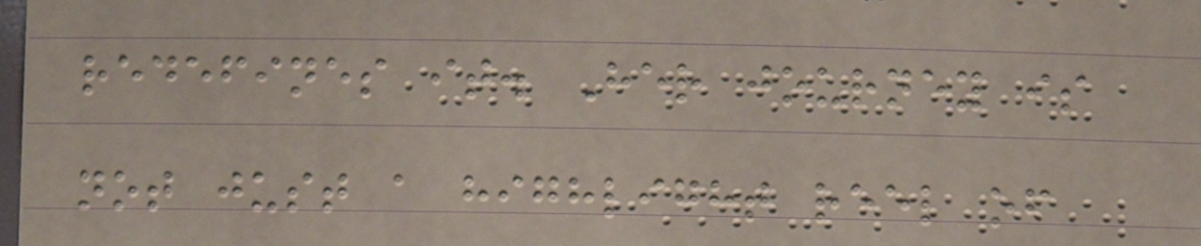redefines it. Her journey is
not just a highlight reel of
